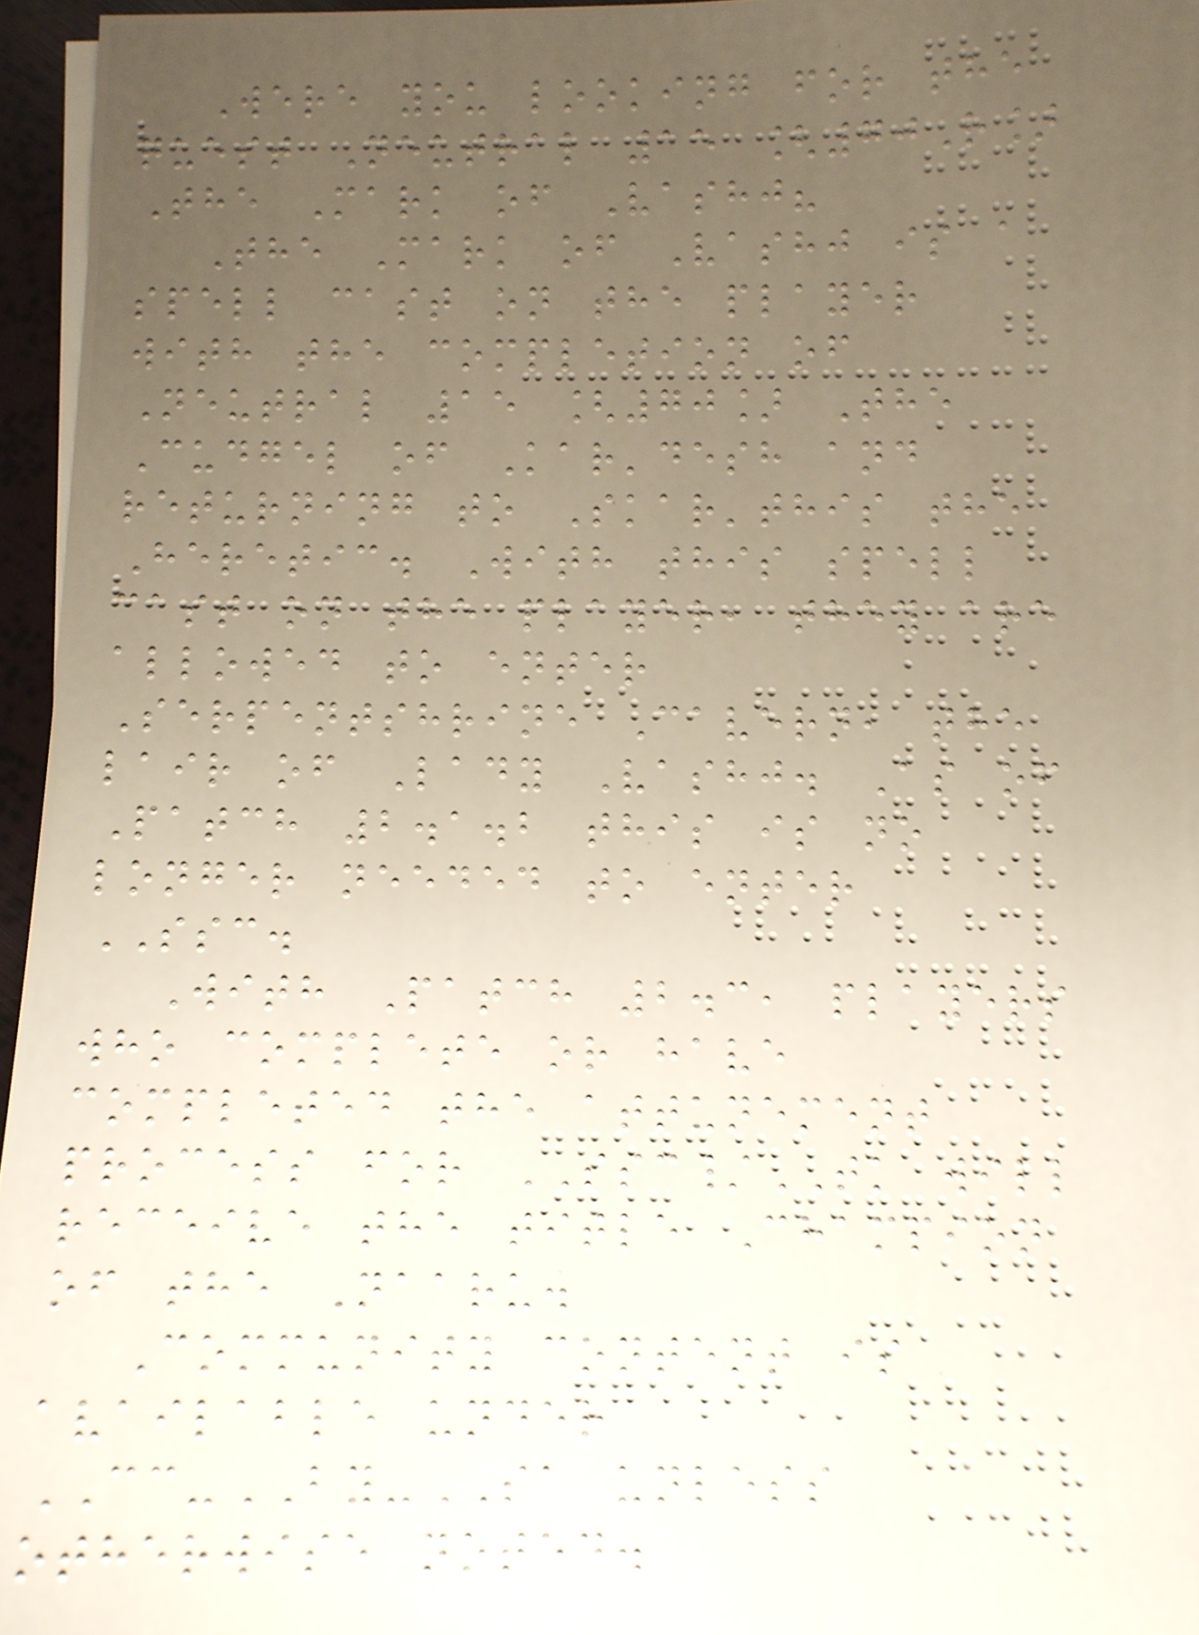Were you looking for the
quest Neutral 15 [70R]
The Mark of Vashj?
The Mark of Vashj is a
spell cast on the player
with the completion of
Neutral 15 [70] The
Cudgel of Kar'desh and
returning to Skar'this the
Heretic. With this spell
cast on the player, they are
allowed to enter
Serpentshrine Cavern, the
lair of Lady Vashj. As of
Patch 2.1.2 this is no
longer needed to enter
SSC.
With Patch 2.3, players
who complete or have
completed the attunement
process for SSC/TK will
receive the title Champion
of the Naaru.
Community content is
available under
CC-BY-SA unless
otherwise noted.
